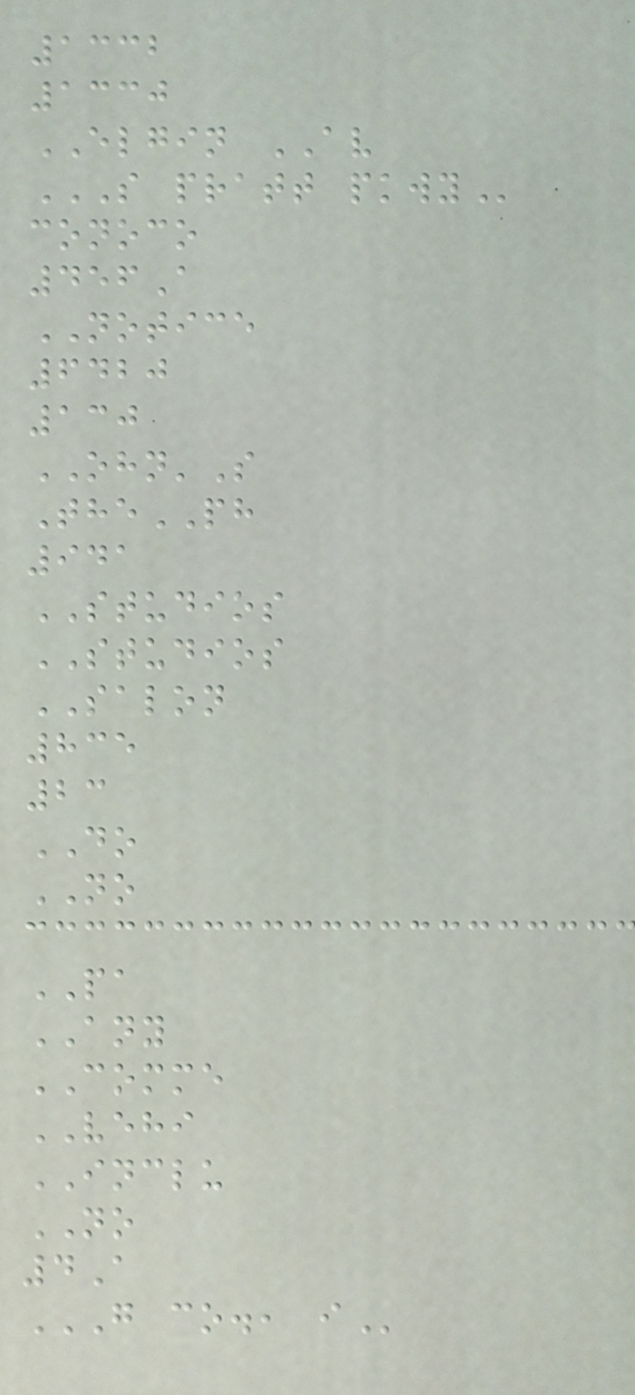1332
1330
ELGIN AV
S PRATT PKWY
conoco
456A
NOTICE
6420
130
OHN'S
ThePH
941
STUDIOS
STUDIOS
SALON
835
23
DO
NO
PA
ANY
COMME
VEHI
INCLU
NO
4A
G CO., I
